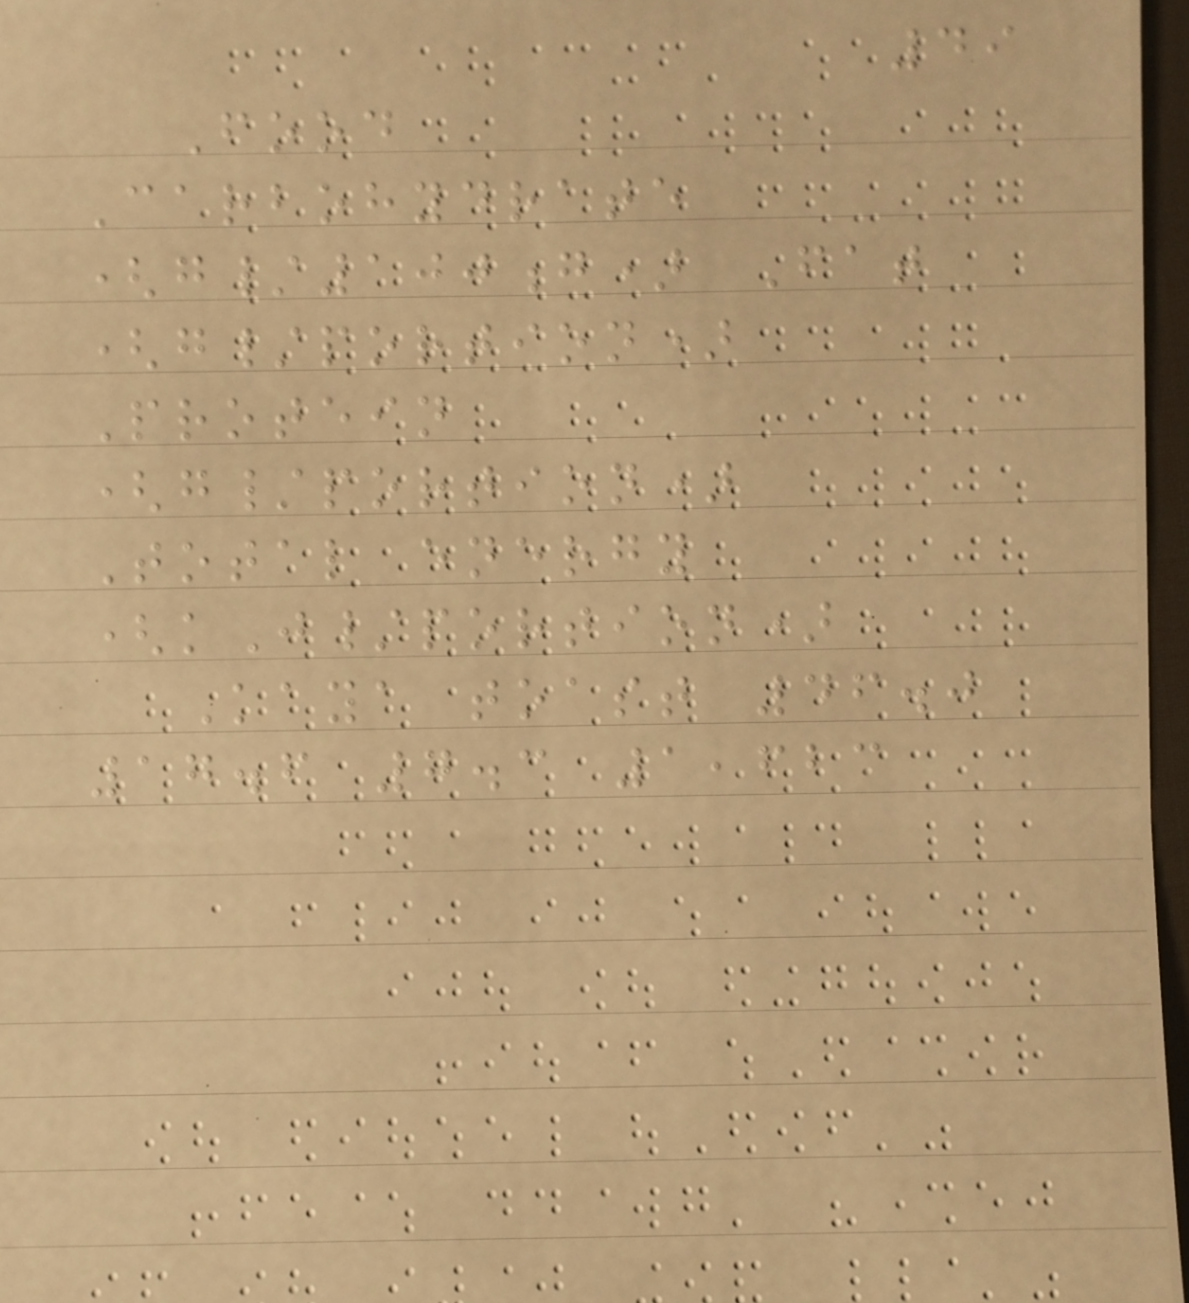49
Food
Carbohydrate
(g/100g) Fat
(g/portion)
Protein
(g/portion)
Total energy
(kJ/portion)
Kaya toast 46.0
17.6 7.3 1,623
